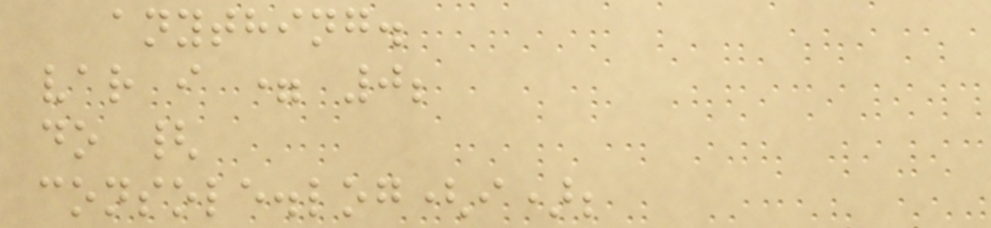anything.
var i = 0;
do {
console.log(i);
